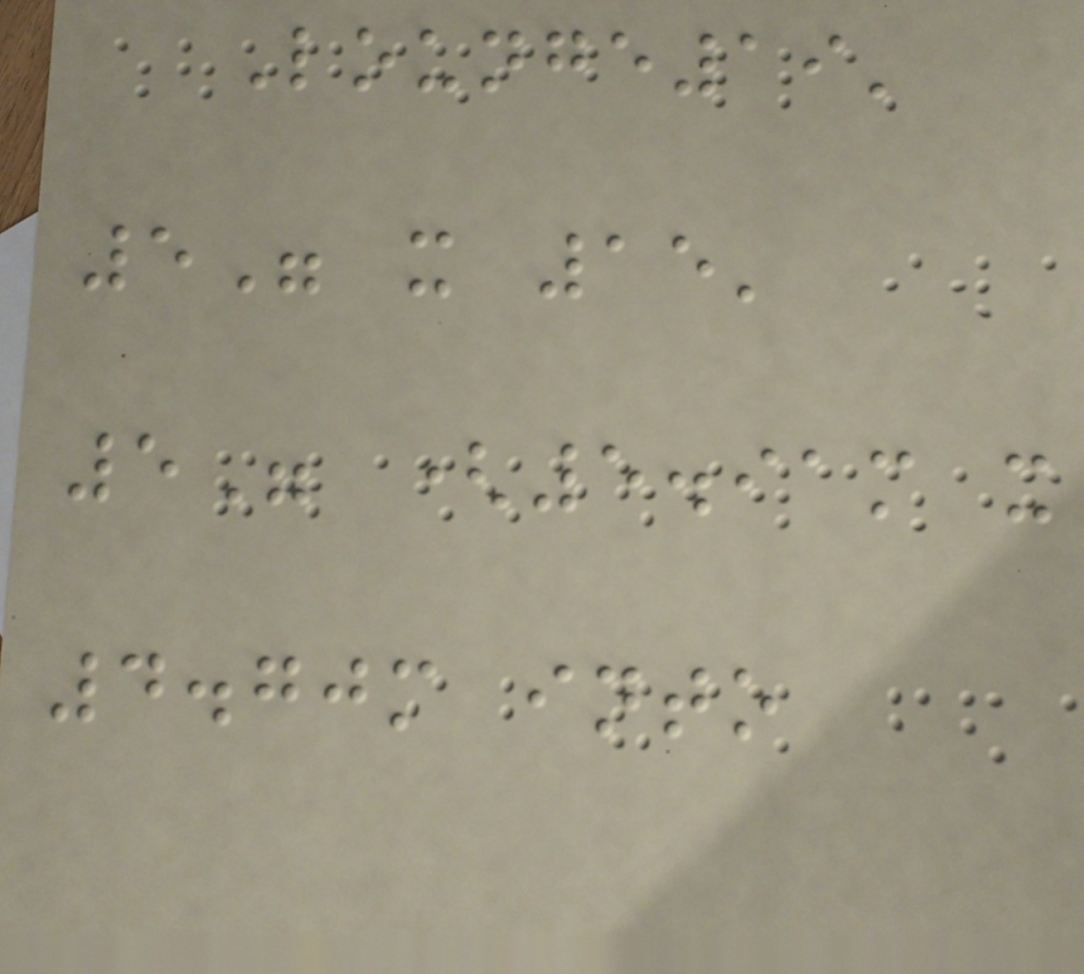Lounge19'
5" x 15'
5" (5.91m x
4.70m into
